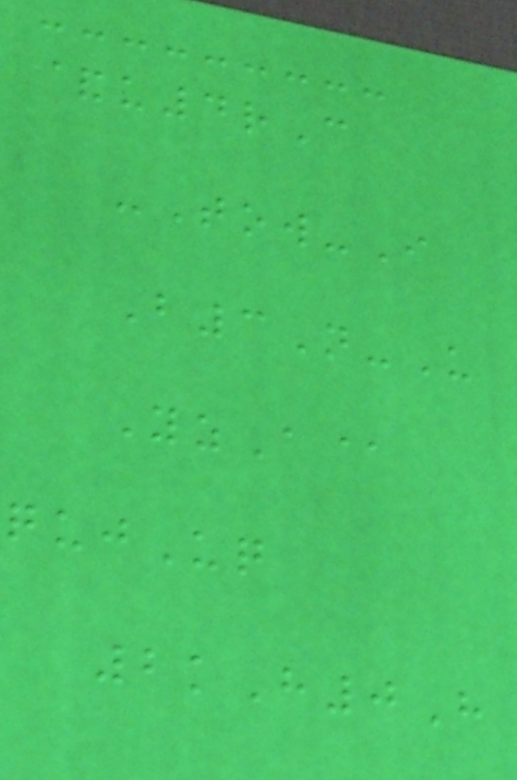&u4rC
-Tow-I
B3N-U
YzA@
qujUq
2kH0H
